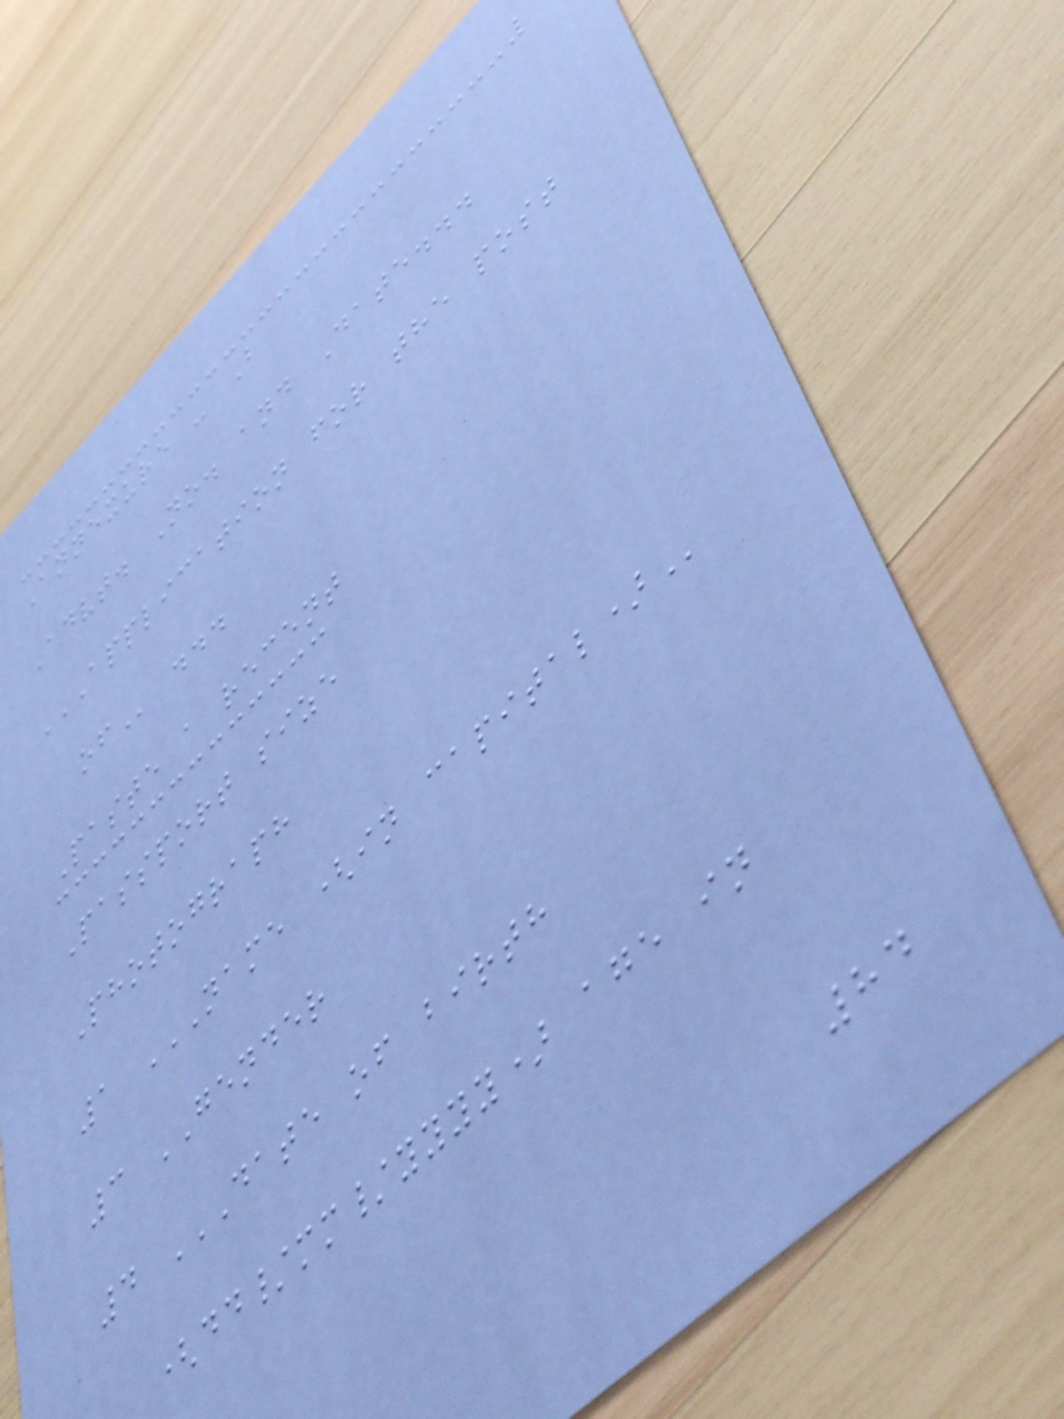Annexure - B
Advt. No. and Date...
APPLICATION FOR THE POST
OF ...
Paste a recent
Passport size
Photograph
1 NAME (IN CAPITAL)
3 GENDER
4 DATE OF BIRTH
(DD/MM/YYYY) AGE IN
84
